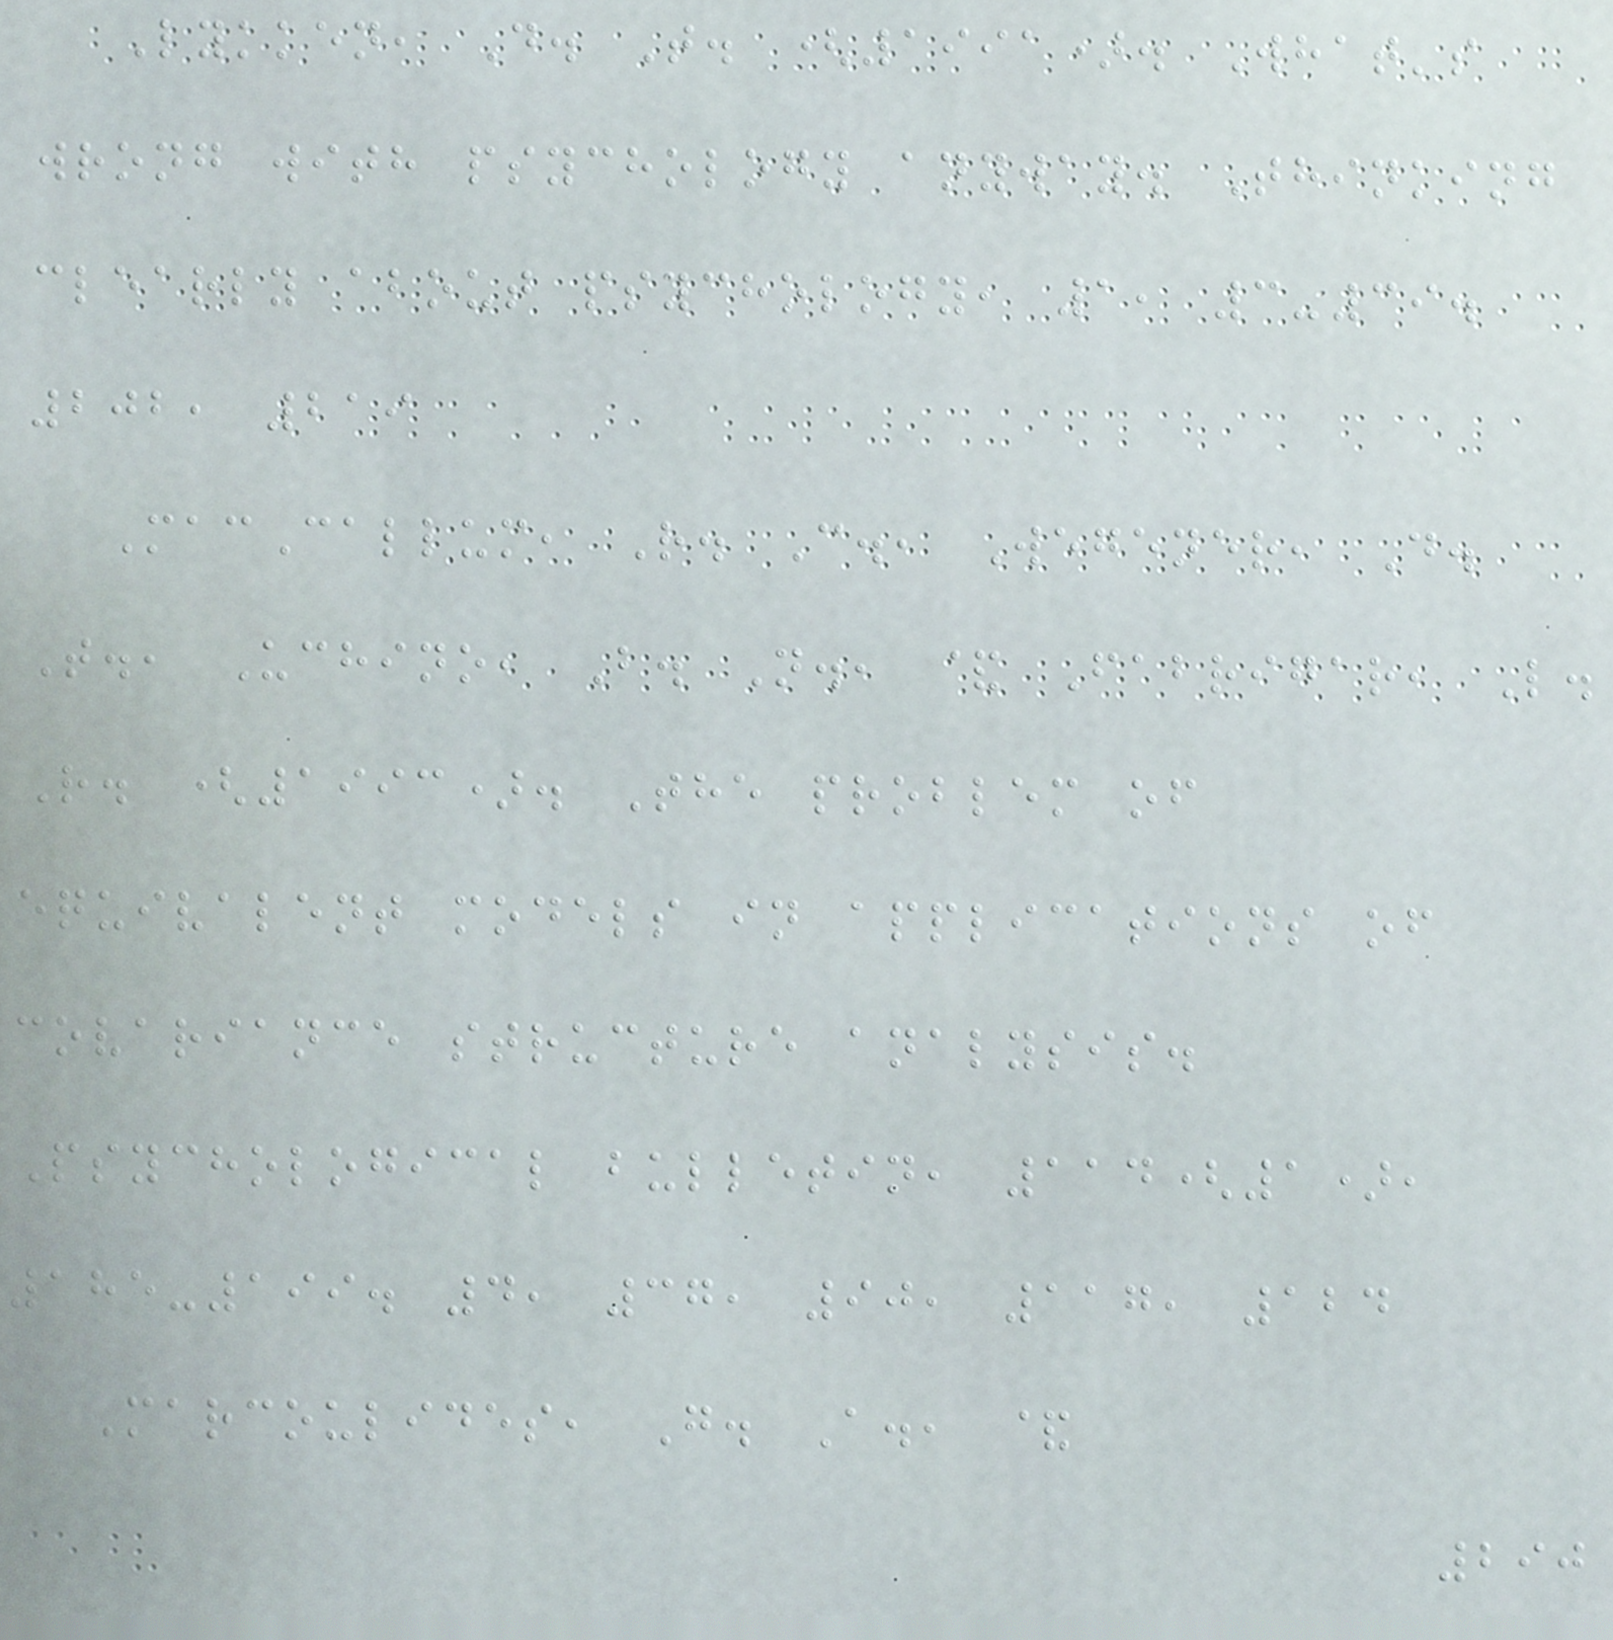Lykken, D. T. (1991). What's
wrong with psychology anyway. Thinking
clearly about psychology, 1, 3-39.
202, 219
MacCallum, R. C., Wegener, D.
T., Uchino, B. N., & Fabrigar, L.
R. (1993). The problem of
equivalent models in applications of
covariance structure analysis.
Psychological bulletin, 114(1),
185-199. 4, 37, 90, 117, 124
Marcoulides, G. A., &
290
